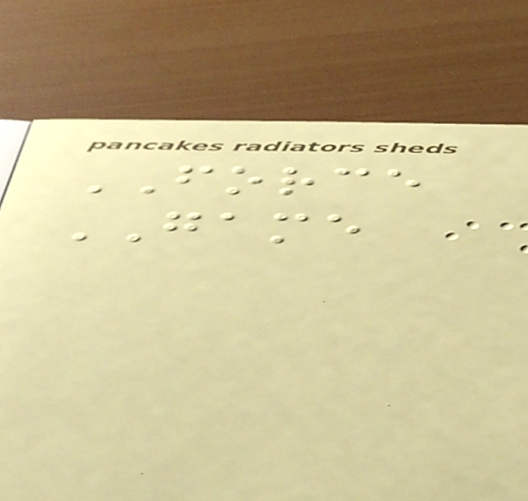FORCE
GAME
